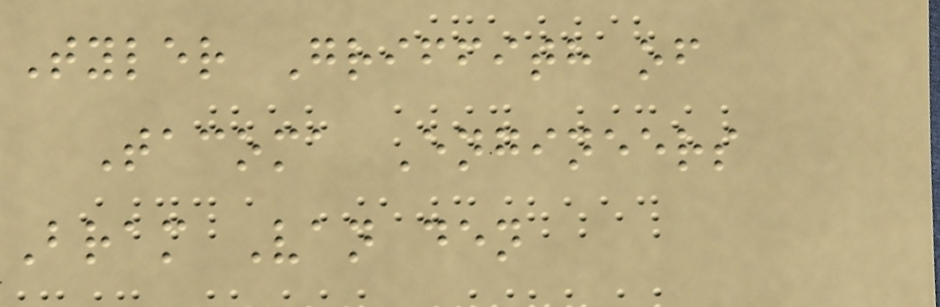Tyler Griffith of
Tacoma Engineers
Bram Van den
